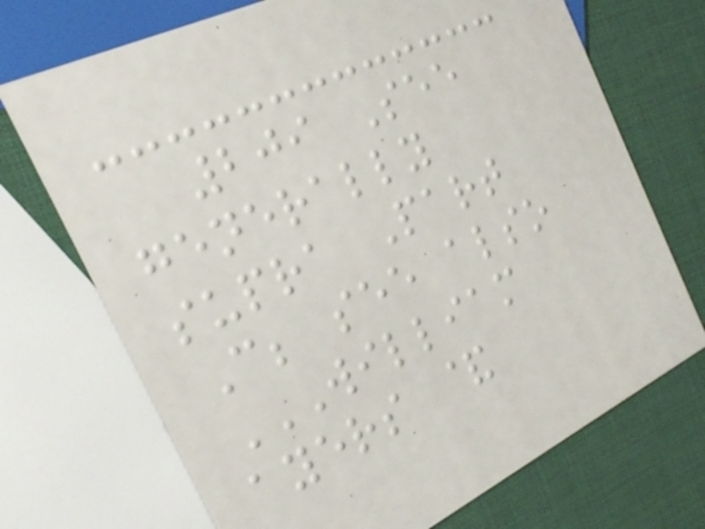209 See
generally
supra Part
C; see also
WILLIAM
AYERS &
